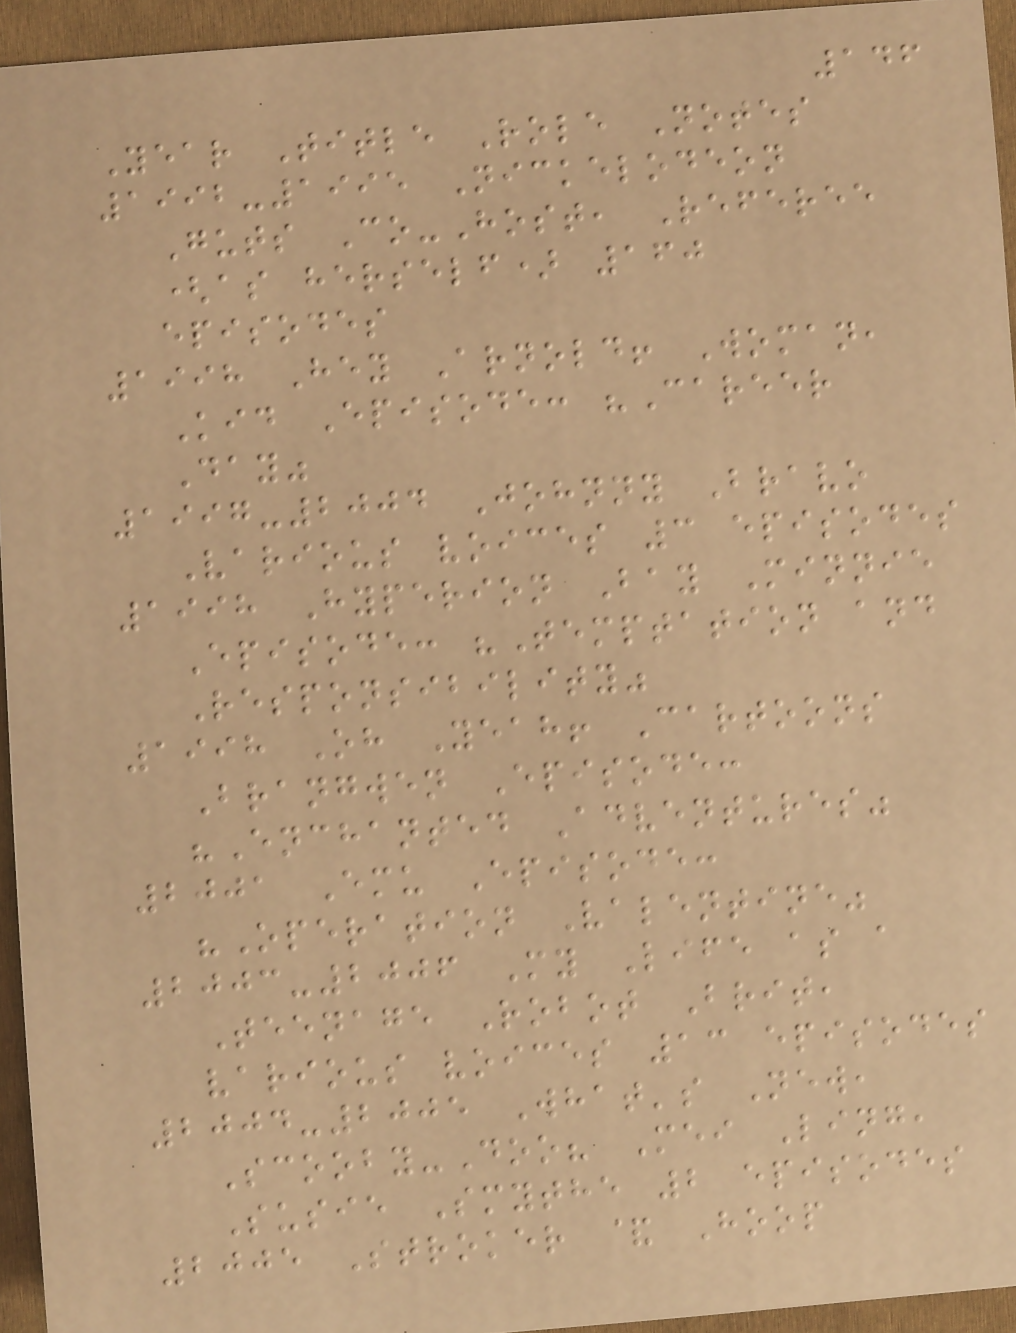146
Year Title Role Notes
1992-1995 Nickelodeon
Guts Co-Host, Referee
(as herself) 160
episodes
1998 Hey Arnold! Woman,
Kid Episode: "Career
Day"
1997-2004 Johnny Bravo
Various voices 3 episodes
1998 Hyperion Bay Minnie
Episode: "Temptation and
Responsibility"
1998 Oh Yeah! Cartoons
Brangwen Episode:
"Enchanted Adventures"
2001 Emu Episode:
"Operation Valentine"
2003-2006 My Life as a
Teenage Robot Brit,
various voices 13 episodes
2004-2005 What's New,
Scooby-Doo? Mei Ling,
Susie Smythe 2 episodes
2005 Stroker & Hoop
